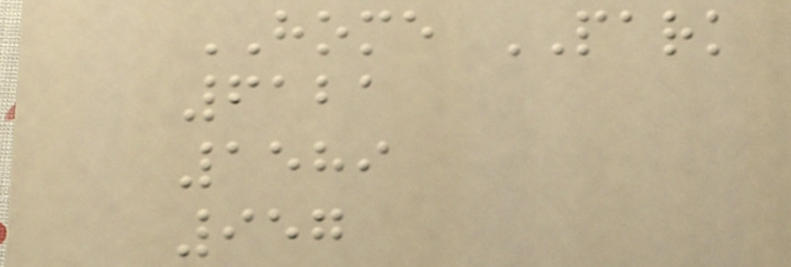HOME PARK
6121
1589
957
